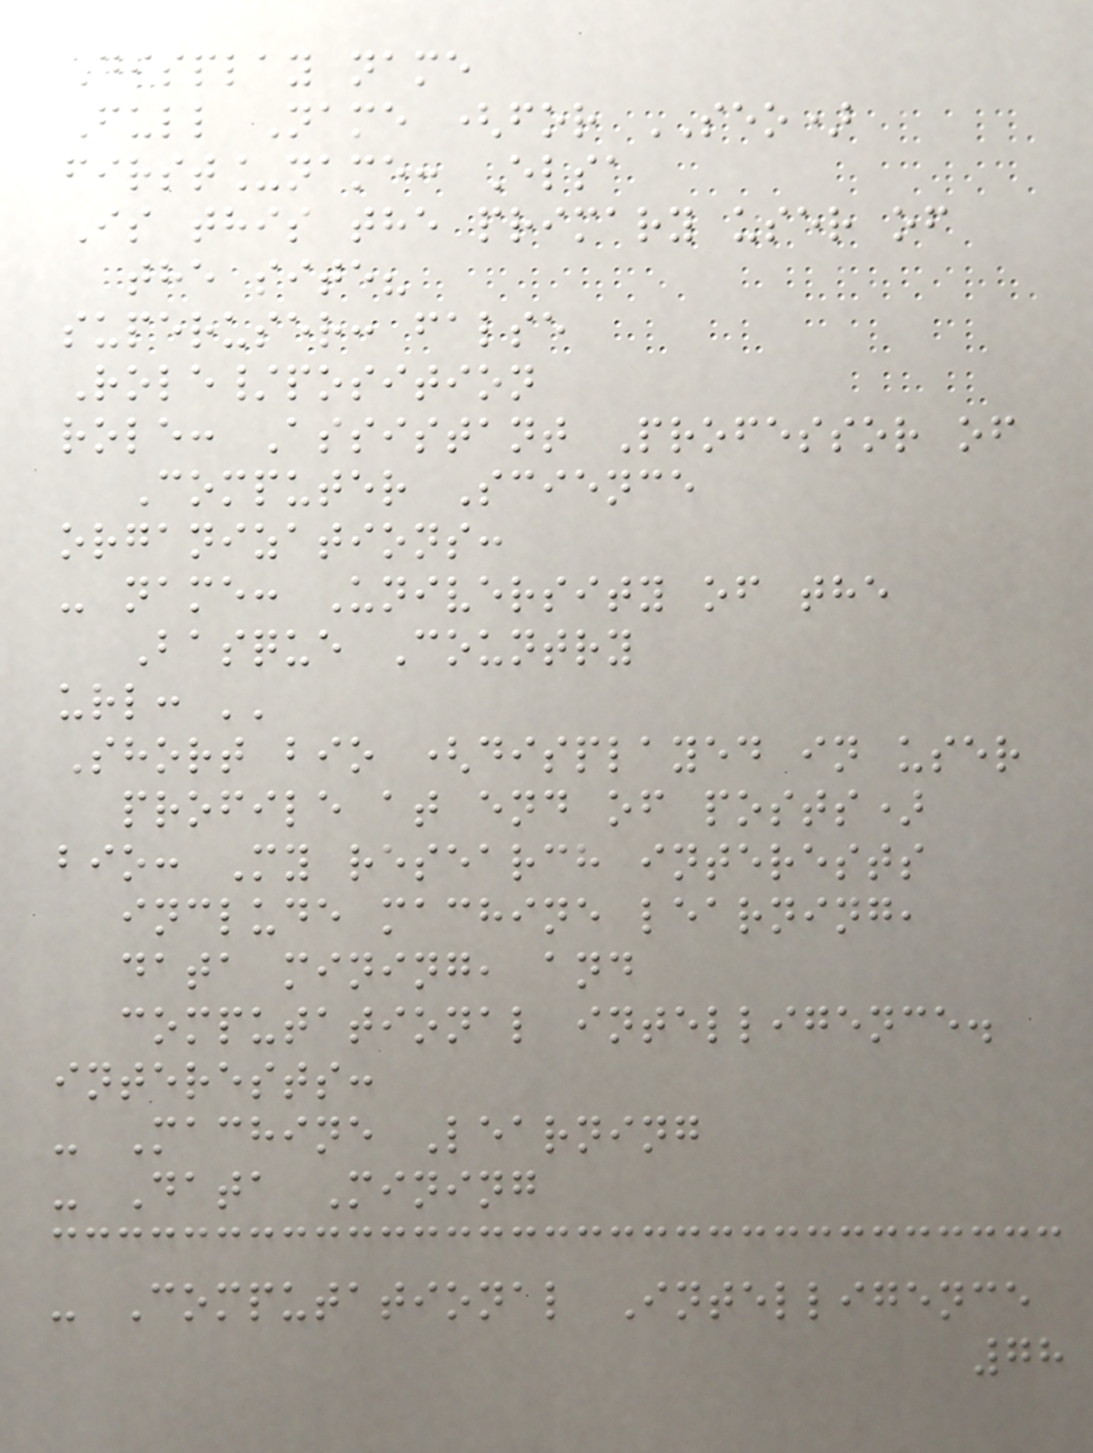Display name
Full Name (for SEO)
first_name: Elsa
Is this the primary user of
the site?
superuser: false
Role/position
role: Assistant Professor of
Computer Science
organizations:
- name: University of the
Basque Country
url: ''
Short bio (displayed in user
profile at end of posts)
bio: My research interests
include machine learning,
data mining, and
computational intelligence.
interests:
- Machine Learning
- Data Mining
- Computational Intelligence
78
